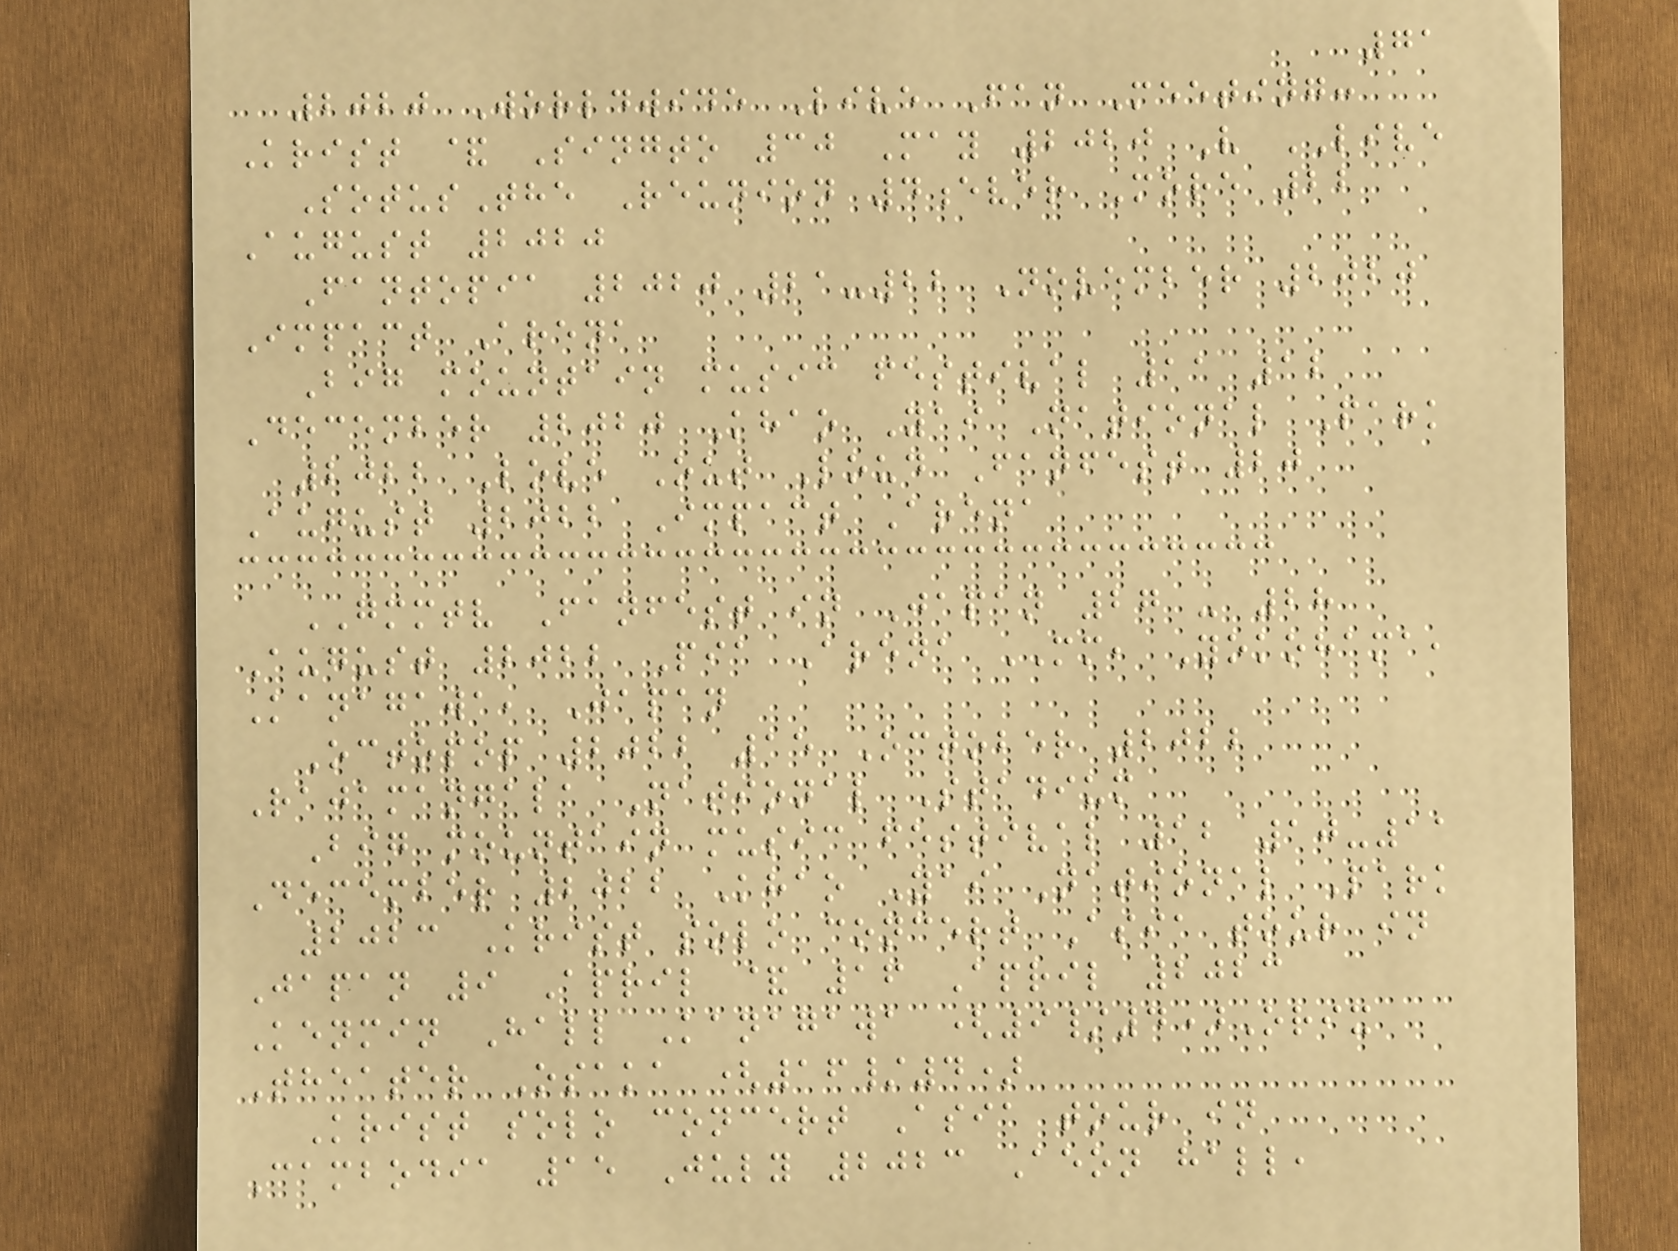71
2020 Worldwide Live Fan Meeting:
Krist & Singto 30 May 2020 V LIVE
SotusThe Reunion 4ever More 22
August 2020
Fantopia 2020 21-22 November 2020
Impact Arena
Big mountain music festival 11 12
December 2020 Khao Yai National Park
2022 Love Out Loud Fanfest 20
August 2022 Impact Arena
GMMTV Fanfest in Japan 27 - 28
August 2022 Pia Arena MM, Yokohama,
Kanagawa, Japan
Octopop 2022 15 October 2022
Rajamangala National Stadium
Big mountain music festival 12 10-11
December 2022 Khao Yai National Park
2023 Krist solo concert Asia tour in
Japan 9 April & 16 April 2023
Kenmin Hall Kanagawa (9/4)Orix
Theater Osaka (16/4)
Krist solo concert Asia tour in
Cambodia 15 July 2023 Aeon hall,
